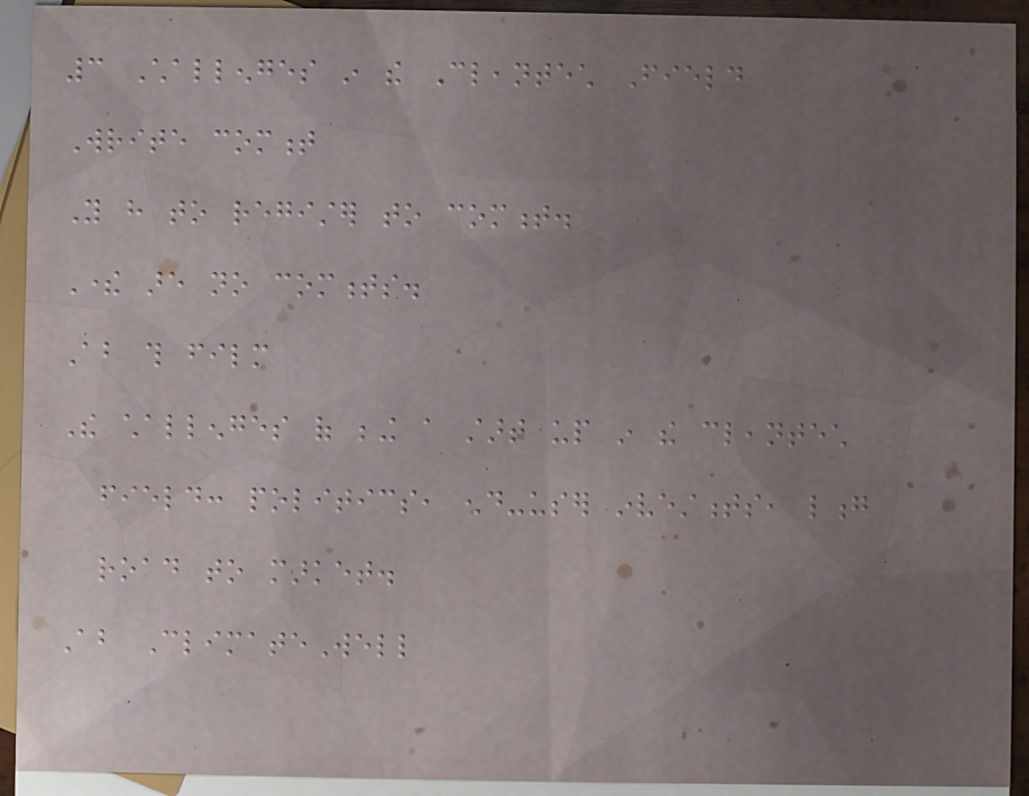3 Challenges in the Cleantech Field
Write comment
You have to register to comment.
There are no comments.
About this film
The challenges of being a start up in the cleantech
field: politics, end-user investments, long
road to market.
About ClimateWell
